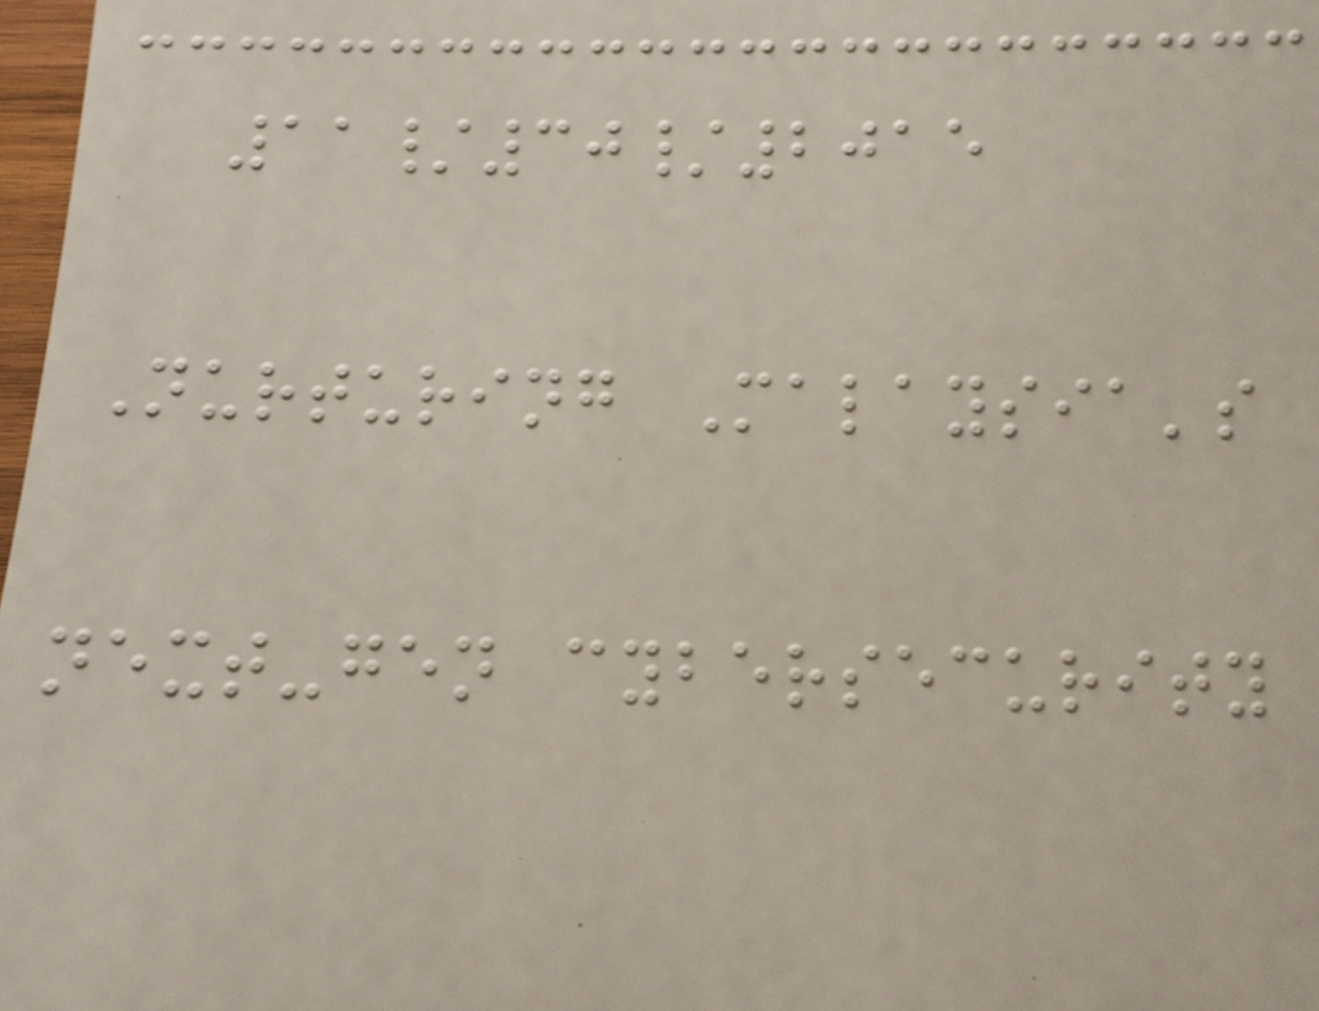11/30/2015
Nurturing Malaysia's
next-gen cybersecurity
